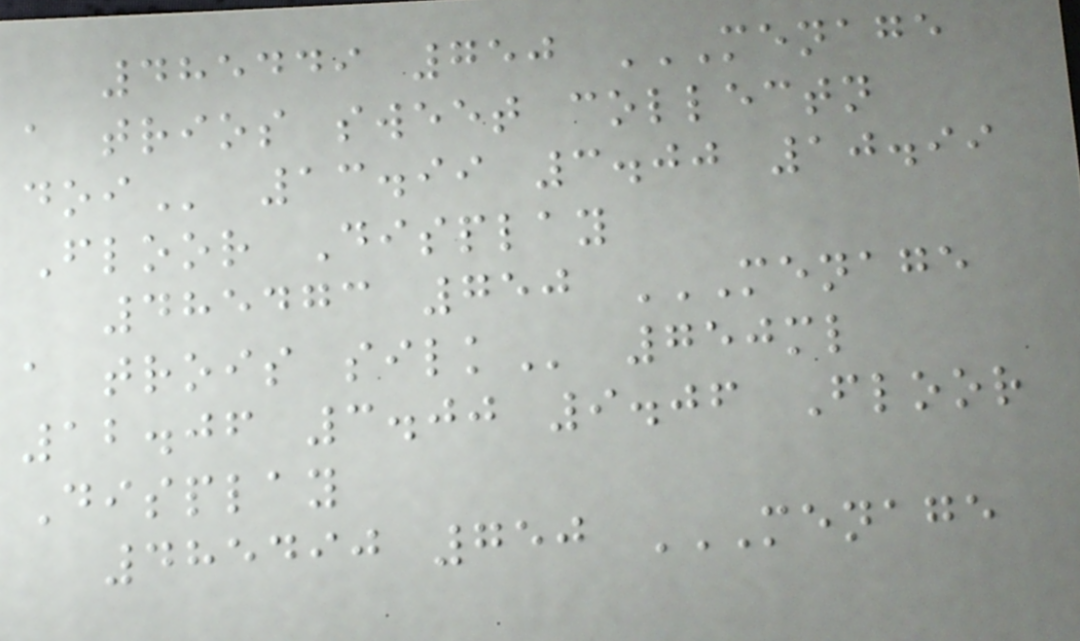485449 750 MENAGE
A TRIOS SWEET COLLECTN
DOI 13.99 3.00 10.99
Floor Display
485473 750 MENAGE
A TROIS SILK 750ml
12.06 3.00 9.06 Floor
Display
485490 750 MENAGE
